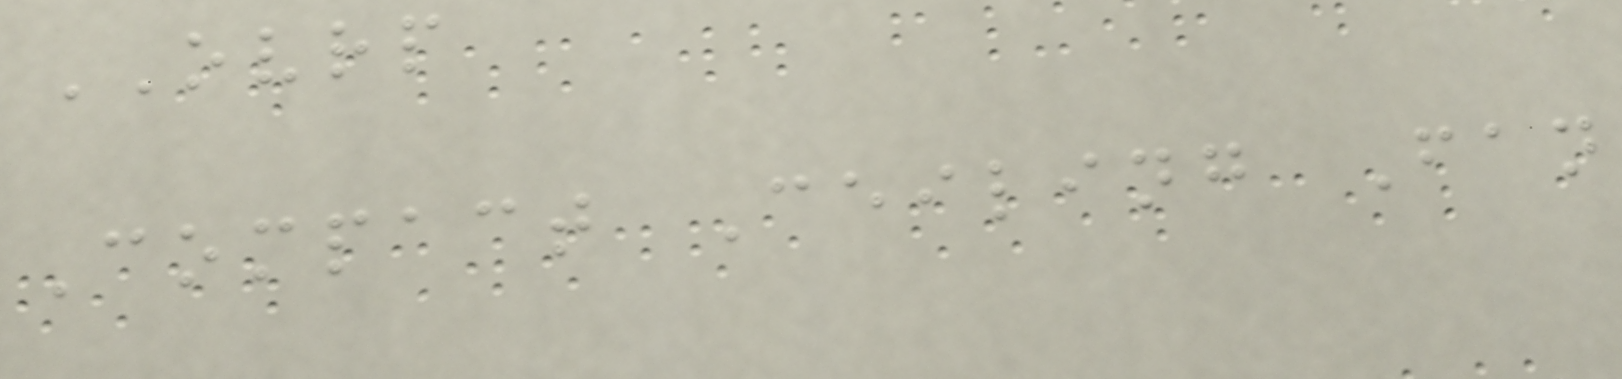OVRP
Compact Ceiling Fan
